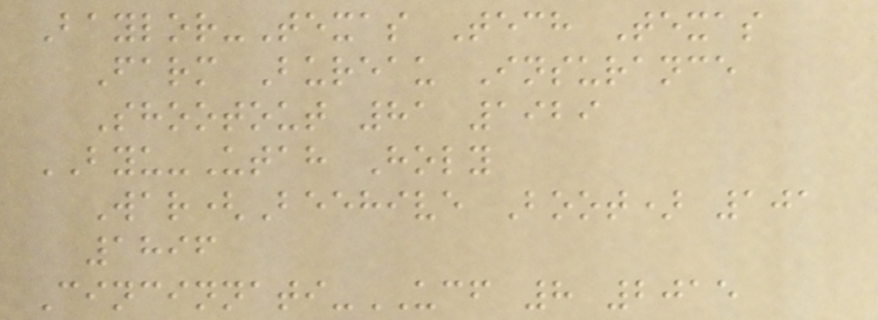Baylor-Texas Tech Texas
Farm Bureau Insurance
Shootout 81 1929
BYU-Utah Holy
War(Beehive Boot) 101
1896
Cincinnati-UCF 8 2015
